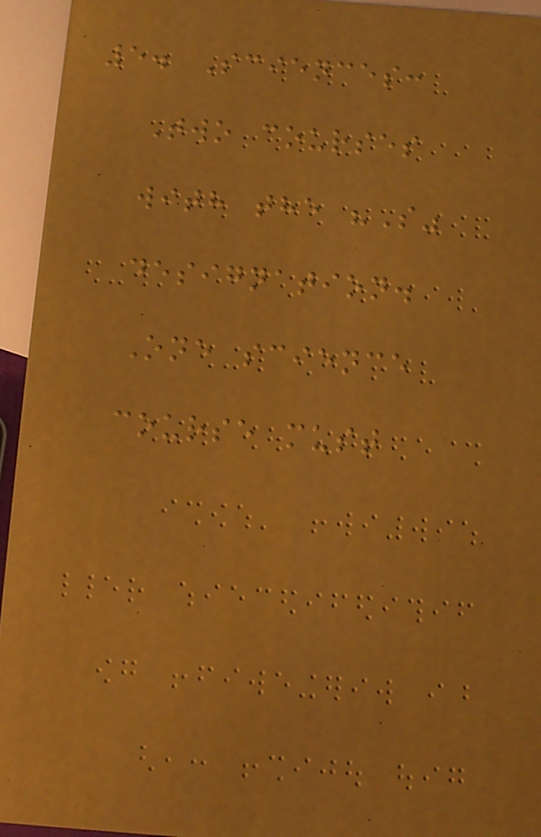5. Sciences:
Two courses
with the "S"
designation.
One science
course must
